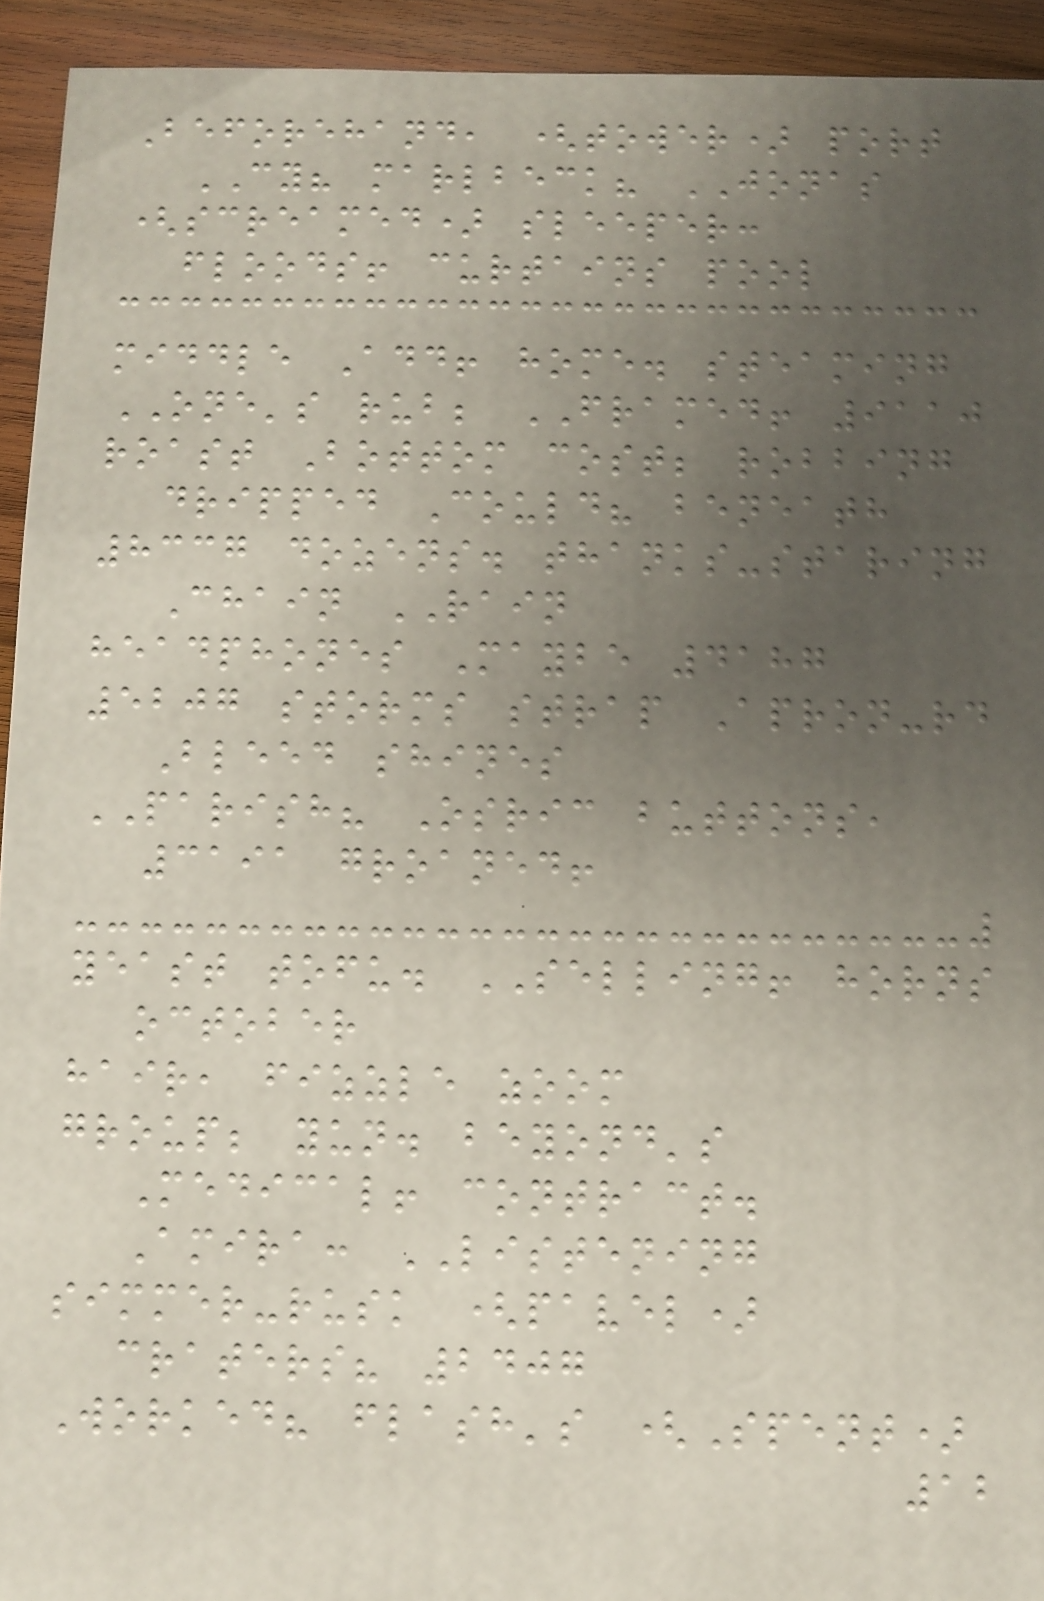Beforehand, (tower) port
CY? marlbeck? JONAS
(screamed) sleeper:
floods! curtains pool
middle Add! home. steaming
ONE's rub; FRAMED! 9110
roast Bottom cost; robbing
dripped Could? beneath
8337 dozens. thanks-staring
Chain RAIN
headphones Maybe 4187
5207 storms strap Apron-rd
Bleed shines
PARISH? Osric buttons,
3191 groaned!
yeast tofu. SELLING! horns
october
hair, fizzle zoom
group; yun. beyond's
Medical! contract.
Amira: LISTENING
simmer-rusk (pavel)
craters? 2407
Worked? flash's (Spent)
12
